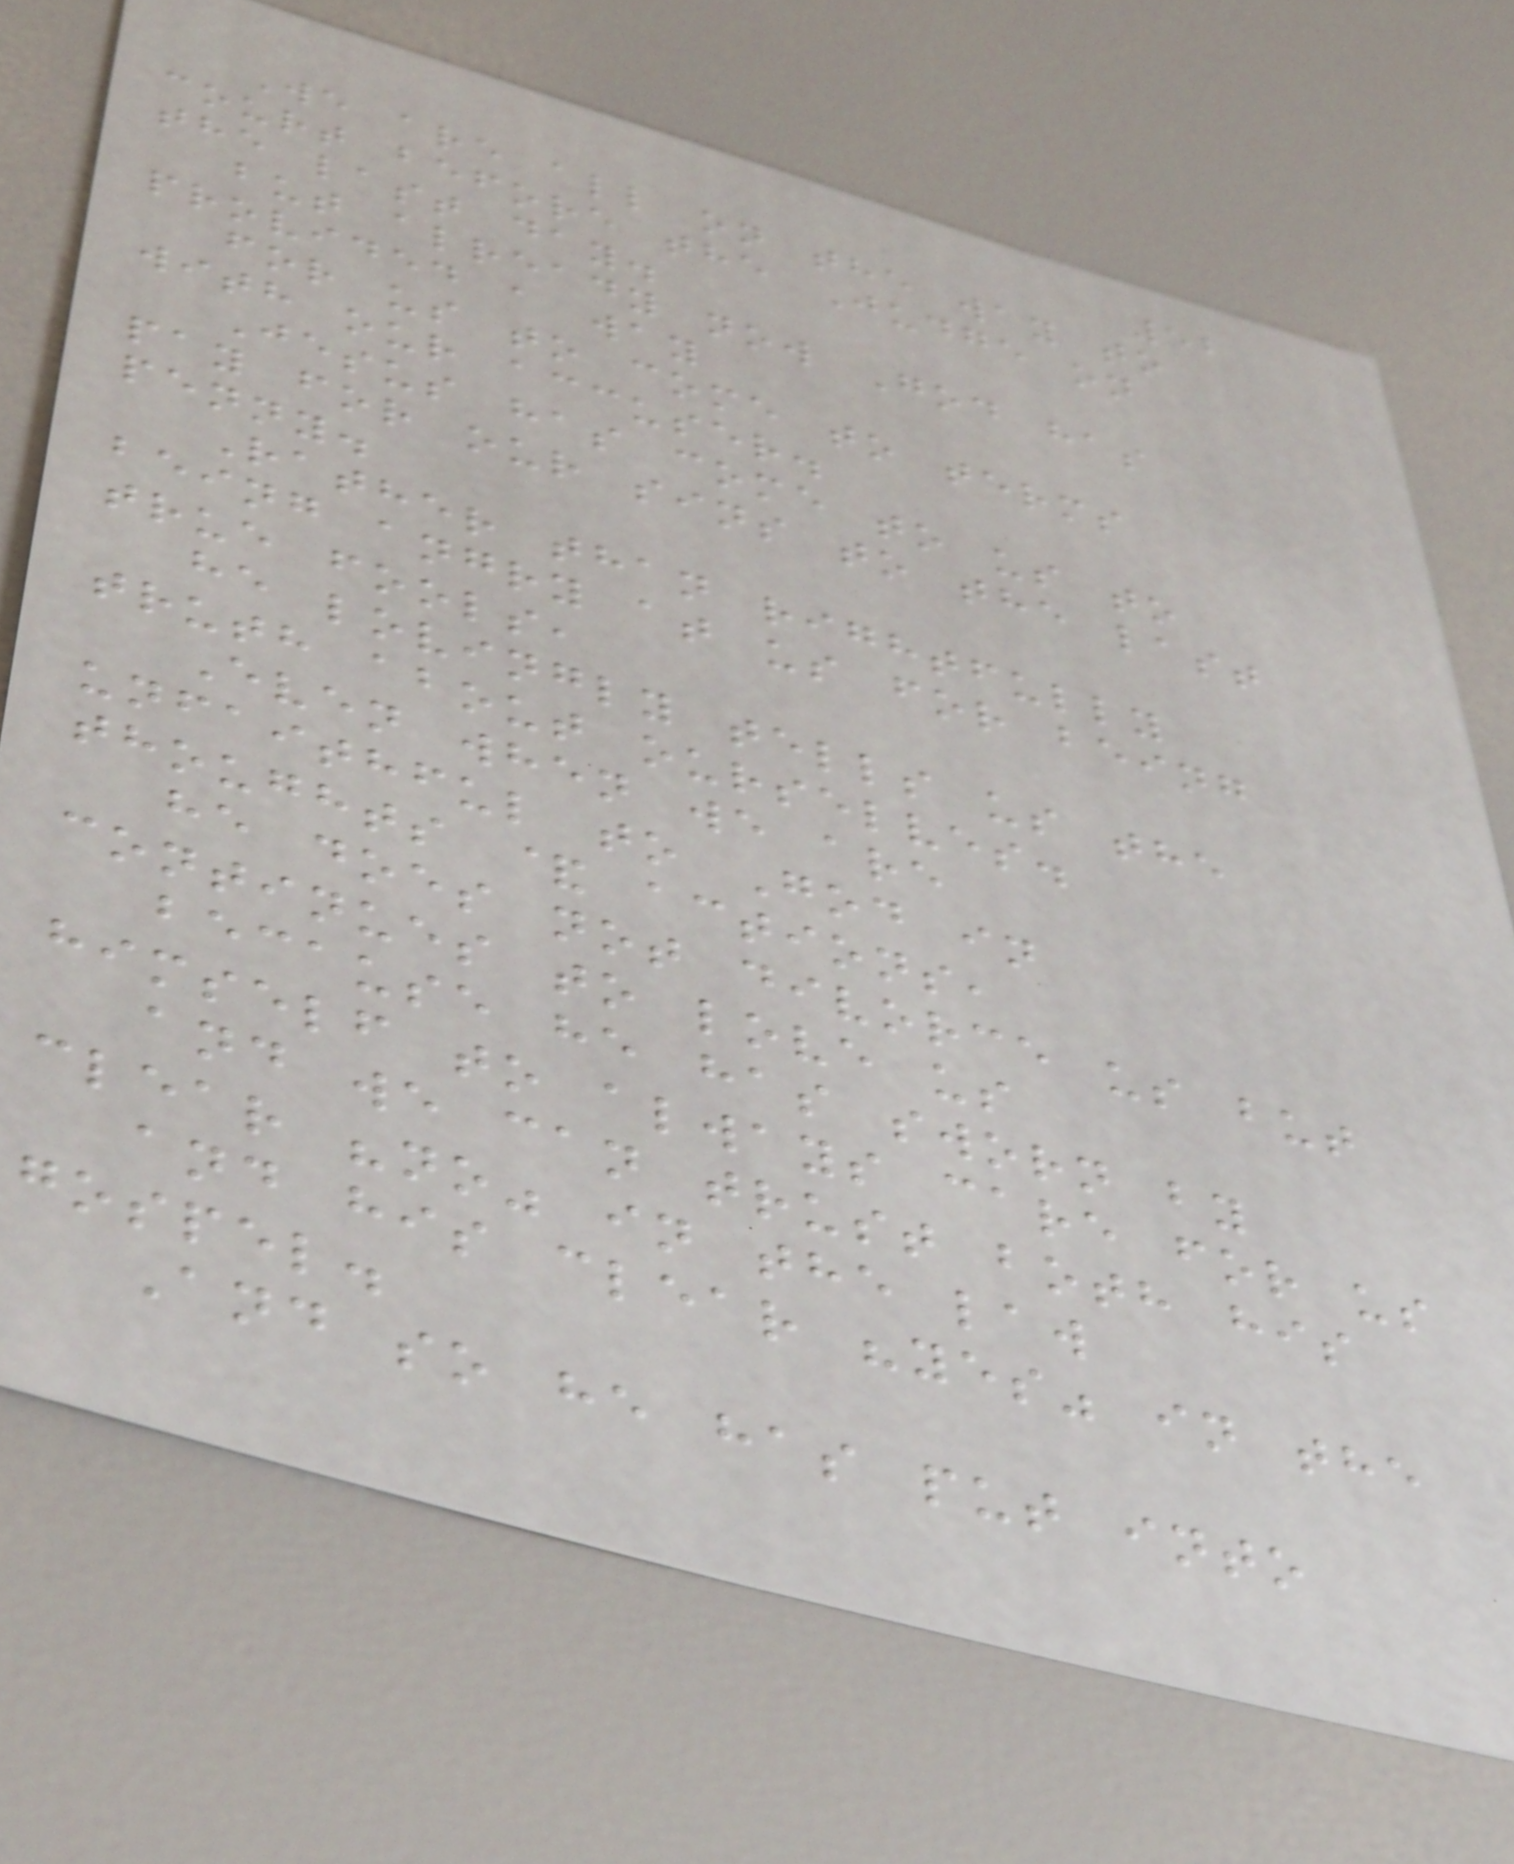52
We are all on the way to
court before the Judge on
the last day.
but already now God has
provided a way
for us to come to terms
with our accuser.
Jesus has come to us to
pay for our sins to the last
penny.
Rather than rightfully
being angry at us for being
true fools,
he lovingly tells us the
truth about ourselves.
Even when we are
unfaithful to God in
thoughts & actions,
he does not divorce us but
continues to love us
because he has sworn by
himself to always care for us
and we can trust both his
clear "no" in the law
and his clear "yes" in the
gospel.
And so he has put into
